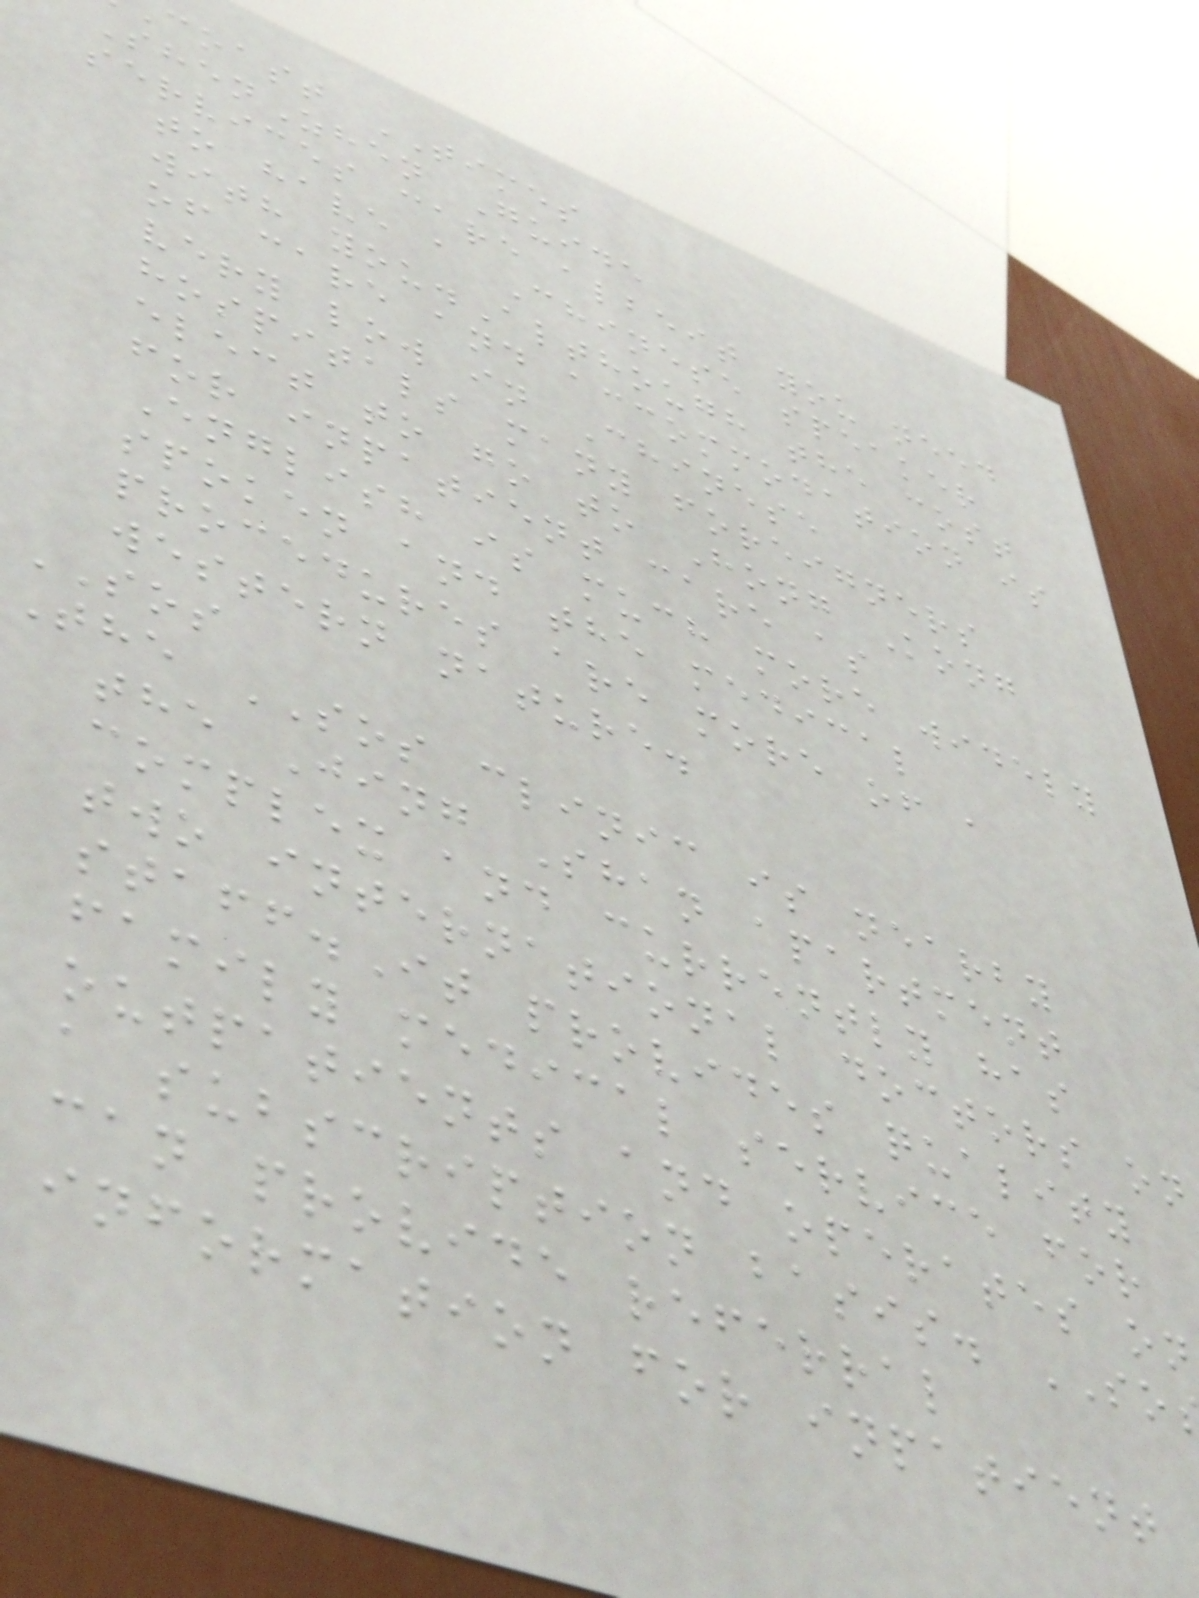coast TIMES
ShenZhen Guide
services care albeit you need
to have a Chinese speaker
with you.Although the cost
of care and accommodation is
very low in Chinese
hospitals many foreigners
elect to go to Hong Kong
for inpatient care as
English is much more widely
spoken and the medical
procedures are more of a
western nature.
SOS
The SOS clinic is nearby
the Jing Shan apartment
complex and currently has
two international doctors on
staff.It provides quality
family medical service for
outpatients and operates on
a subscription basis. SO
can provide referral
information for inpatient
